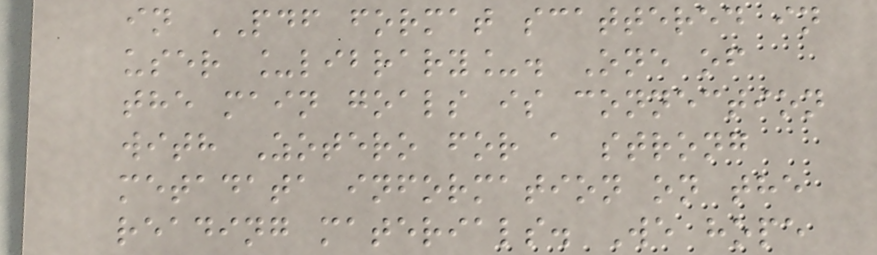in PDF format scattered in
user _library_. One of
the main goals is connection
with Zotero for a strong
metadata information on the
reading materials. We hope
